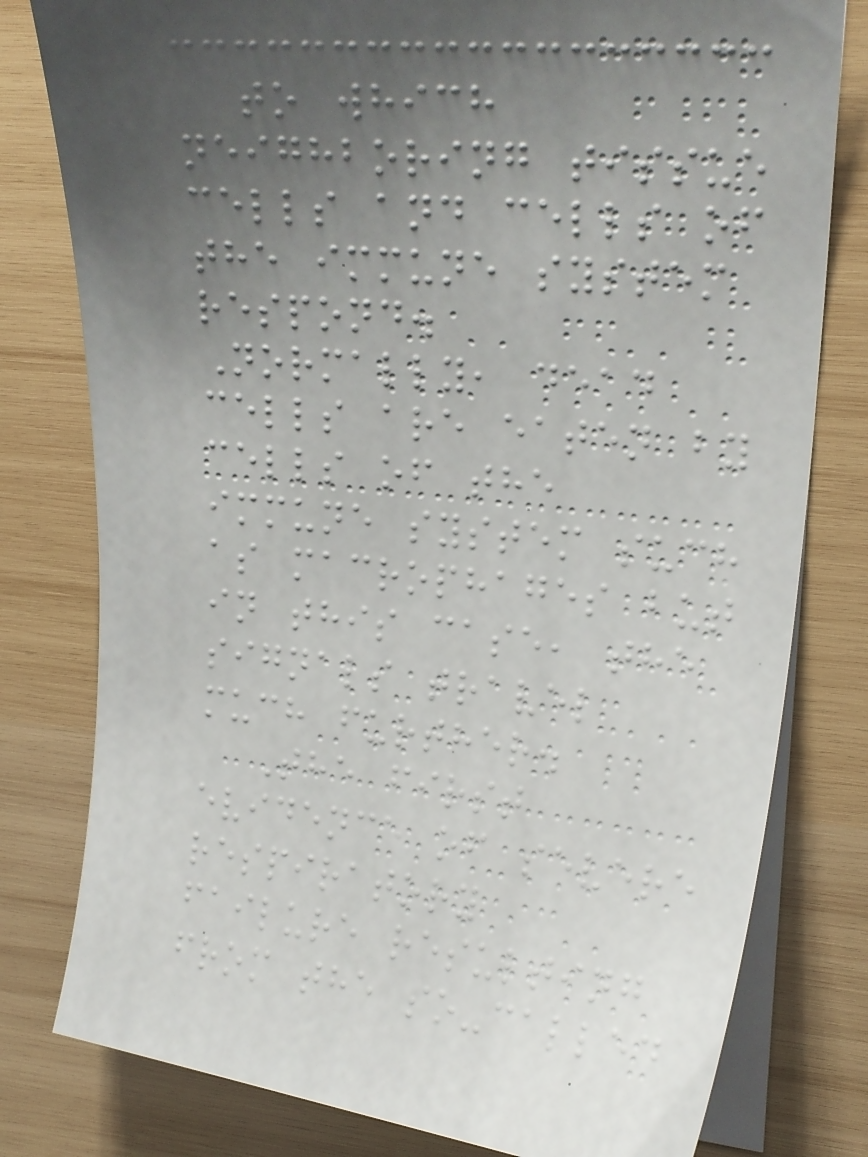to which
neighboring tissue
cells and cells of
the immune system
respond.
Normally, dead
cells are eaten by
cells of the
immune system such
as macrophages but
in this case, the
signals travel
much further.
The first
evidence of severe
respiratory
failure resulting
from the so-called
